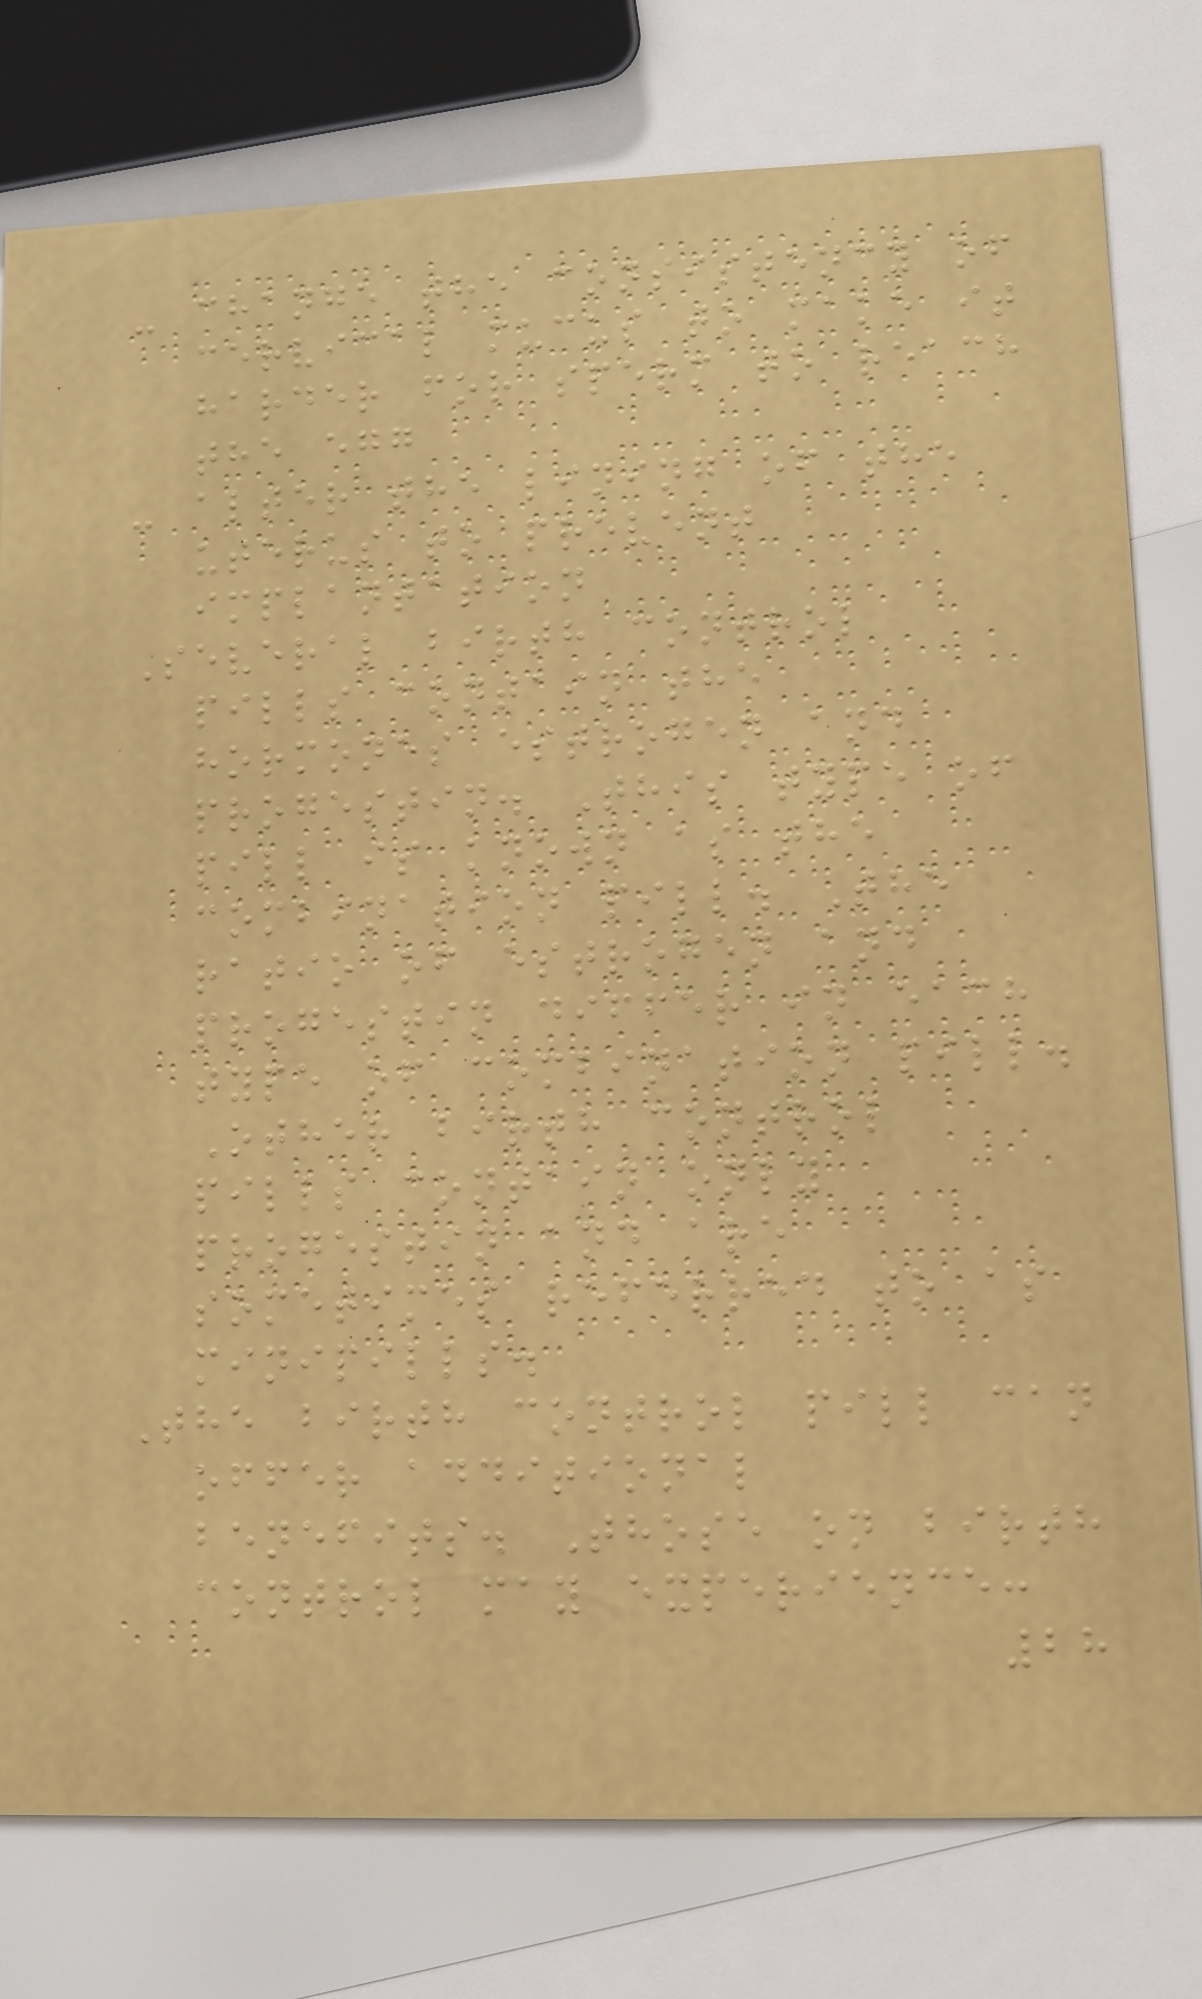- change the consistency of
cervical mucus to make it
harder for sperm to reach
the egg
- alter the lining of the
uterus to prevent
implantation
Several birth control
pills contain the
hormones estrogen and
progestin. This type of
pill is known as the
combination pill. The
ratio of estrogen and
progestin differ in each
type of combination pill.
Other birth control
pills contain only
progestin and are
sometimes referred to as
minipills.
The birth control pill can
offer additional
benefits. Those on birth
control may experience:
28
